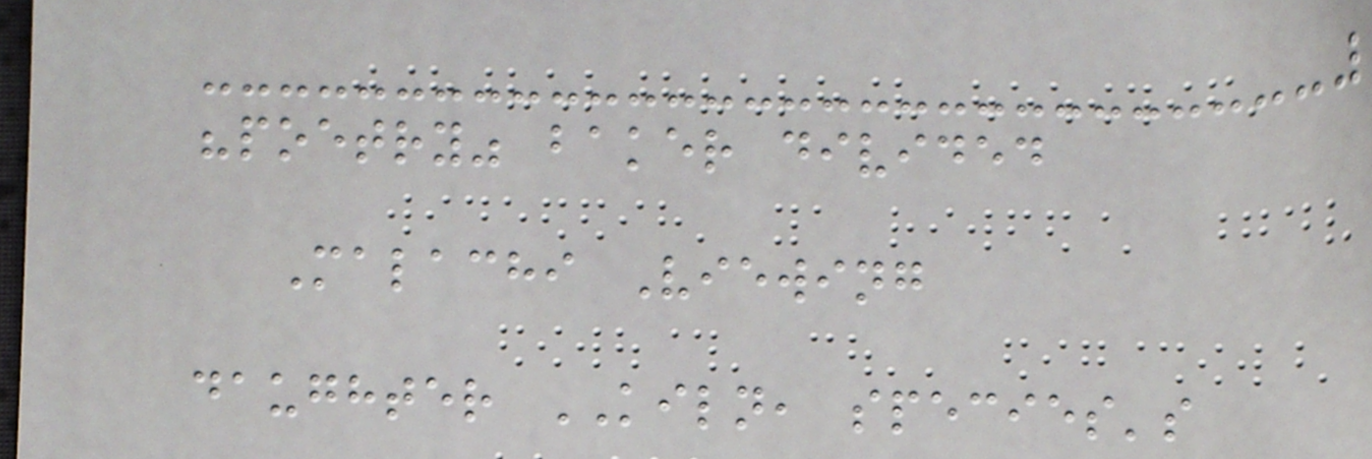"poetry" baker divided
Malachi Viewing
daughter KILN, species's
